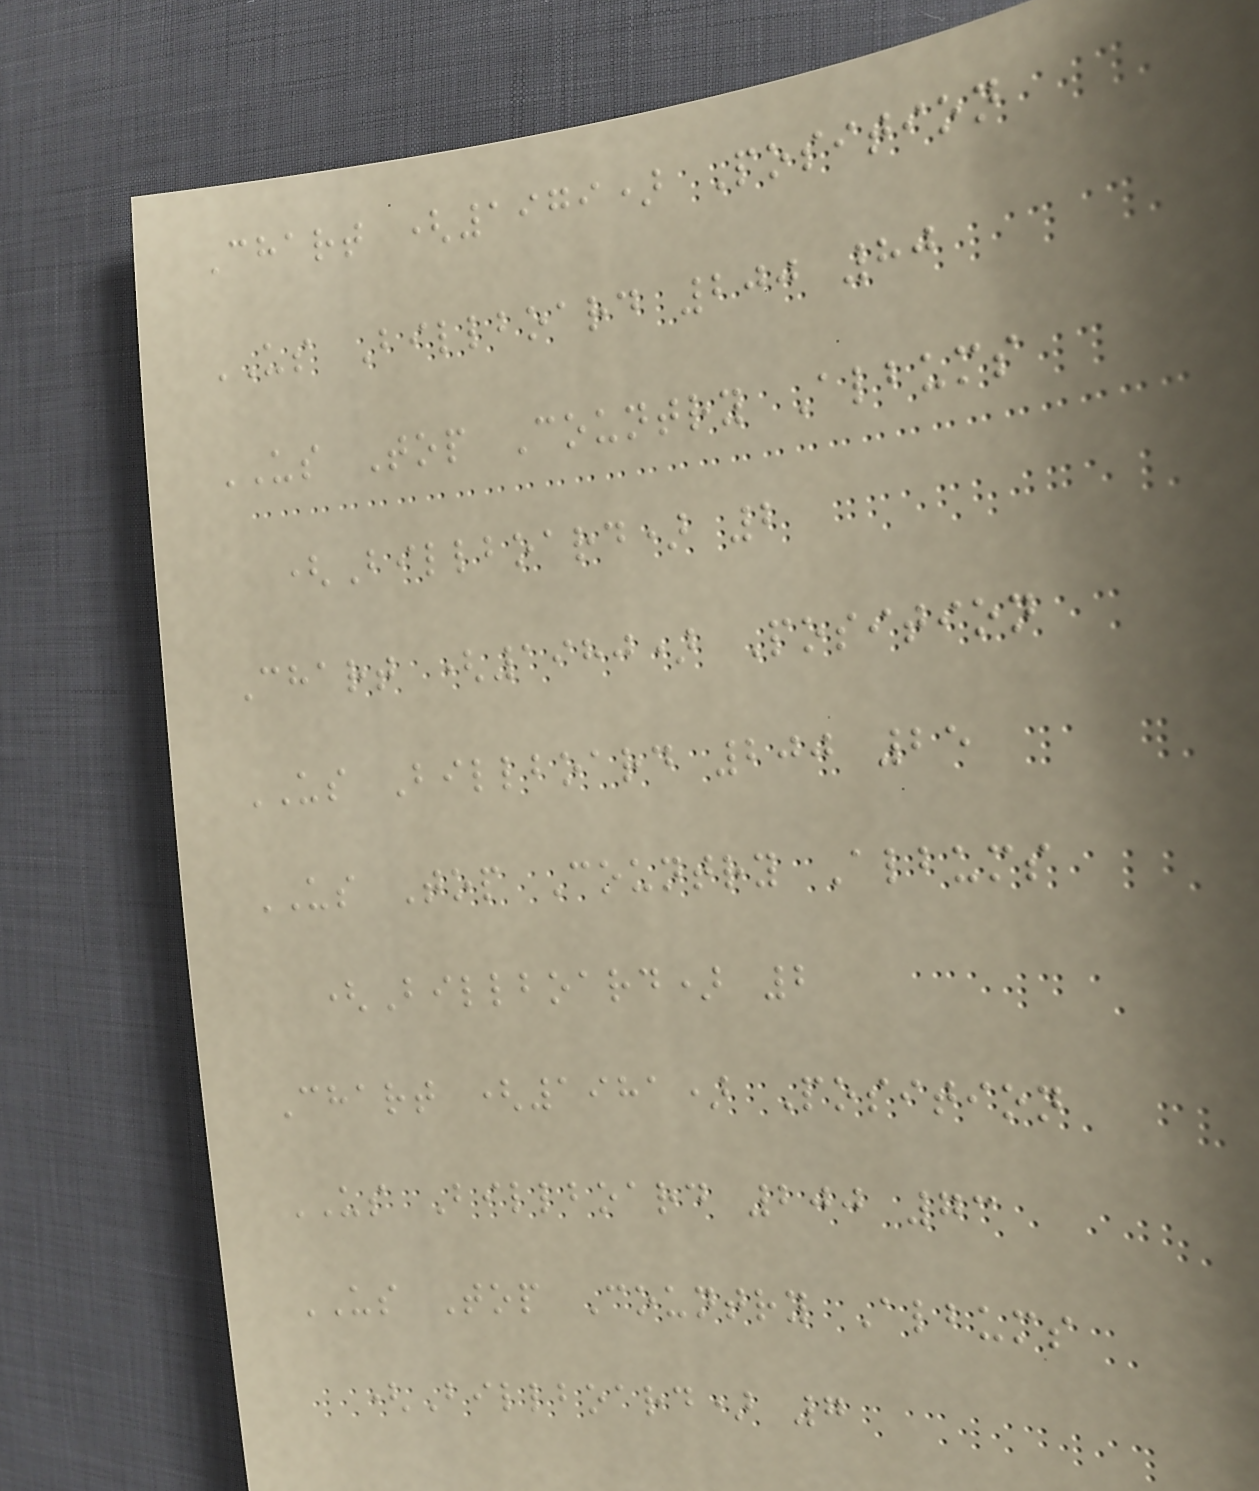Chart (1979) Position
US Billboard 200 80
US Top Country Albums
(Billboard) 2
Chart (1980) Position
US Billboard 200 25
US Top Country Albums
(Billboard) 2
Chart (1981) Position
US Billboard 200 73
US Top Country Albums
(Billboard) 7
